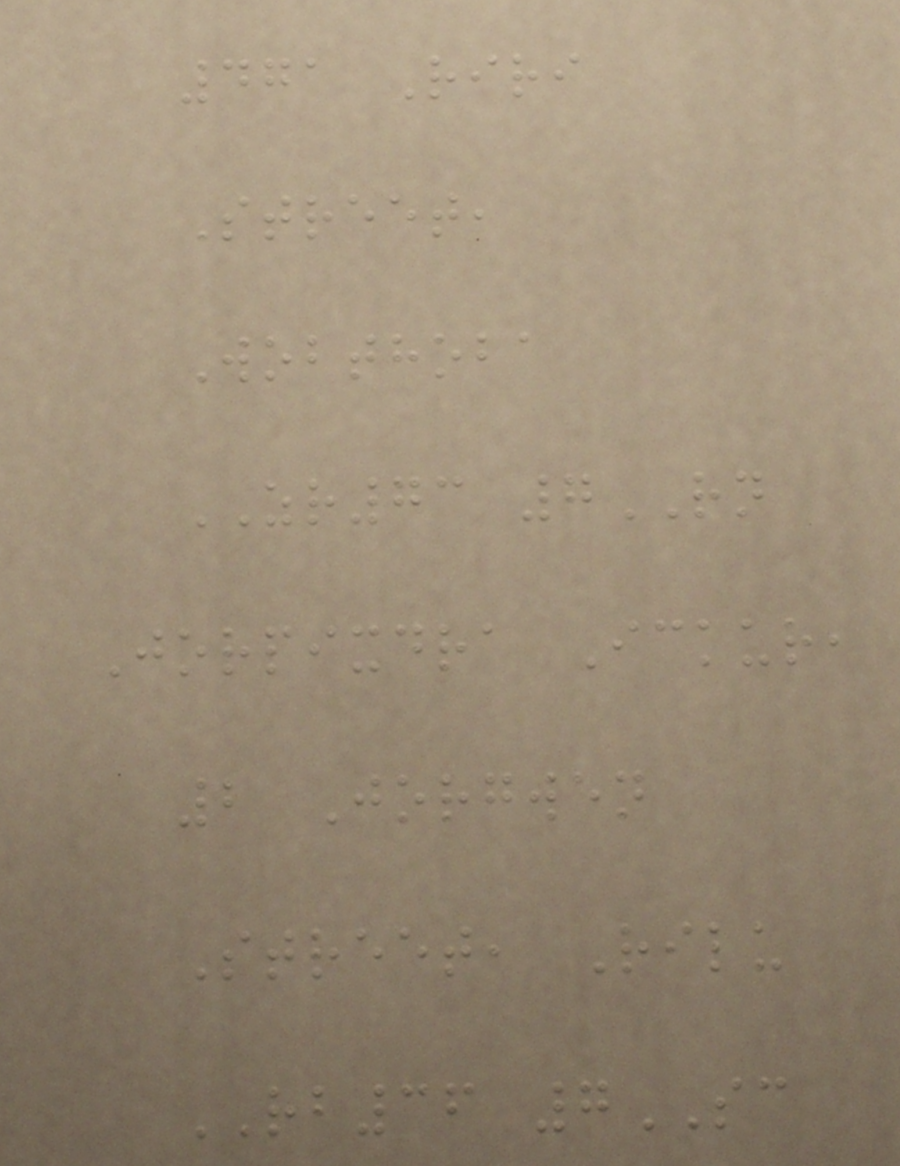471 Riri
Street,
Wobthoba
ZR73 7RN
Jorpixdra Ickur,
2 Jorgwen
Street, Rilu
RB36 7SC
